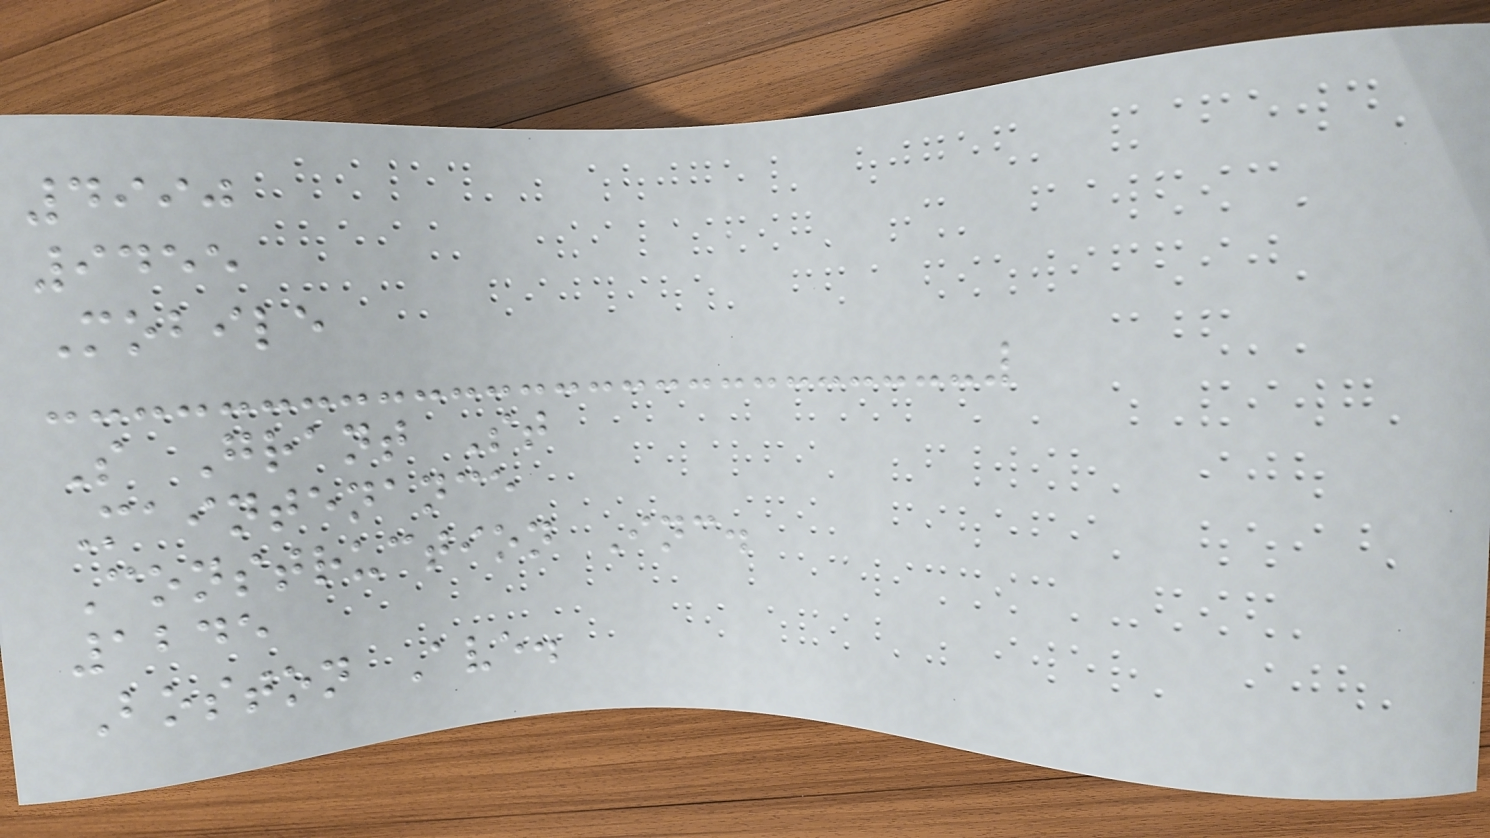4990
9455
Mobile
S Grant St
Maintenance
Construction Inc.
1245
Boston Ave.
